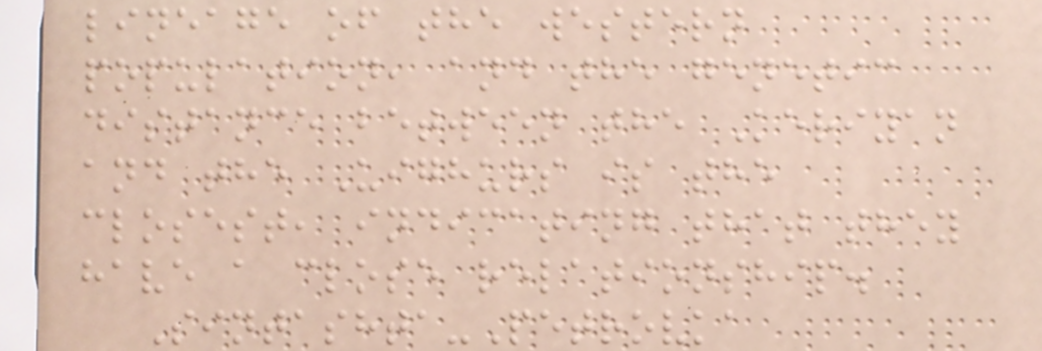lineage of the western
population, and the genetic
distance between the Keriyan
and the Uighurs is the
closest, indicating that they
have a close relationship.
Sintashta-Petrovka
